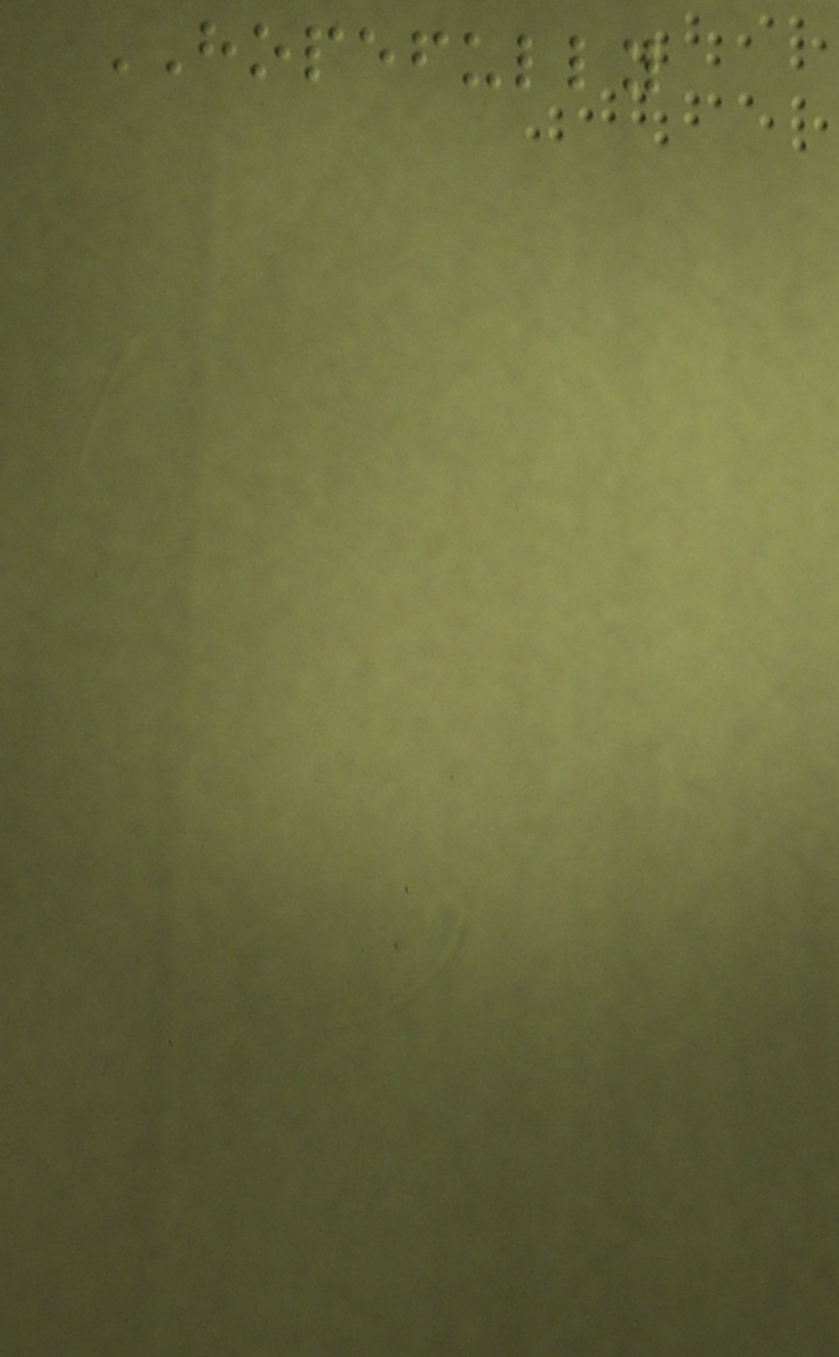HOPEFULLY
